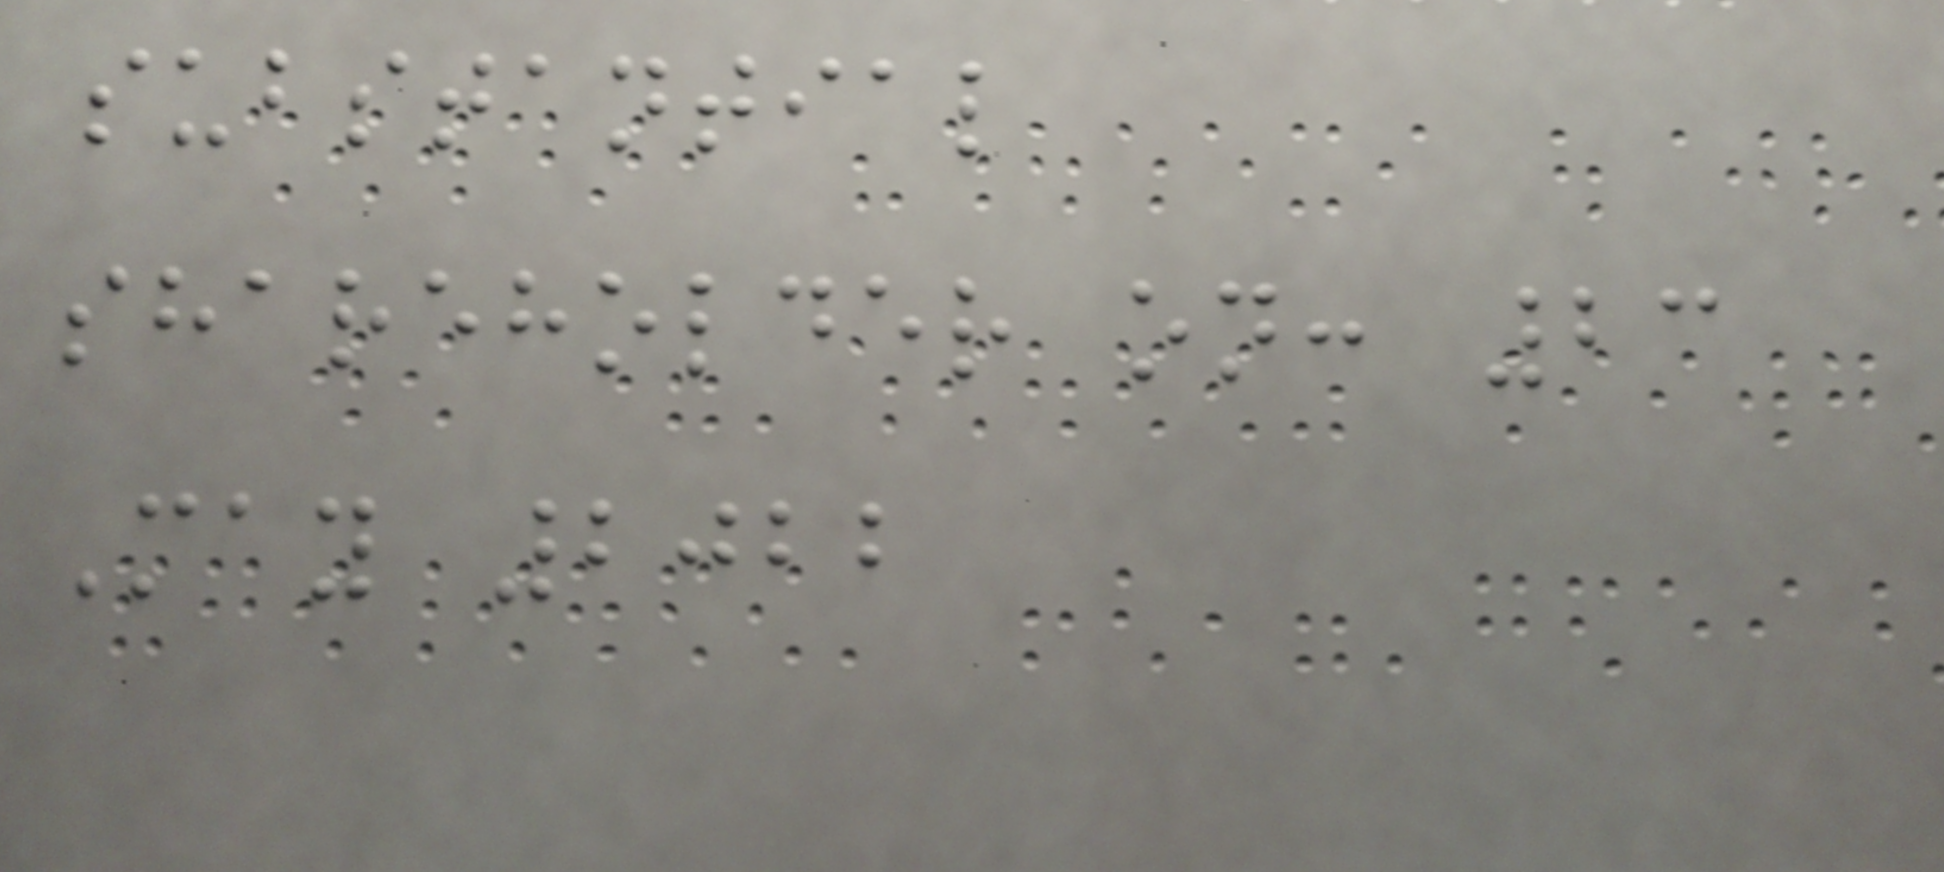substantial
shareholder on: 23
May 2022
